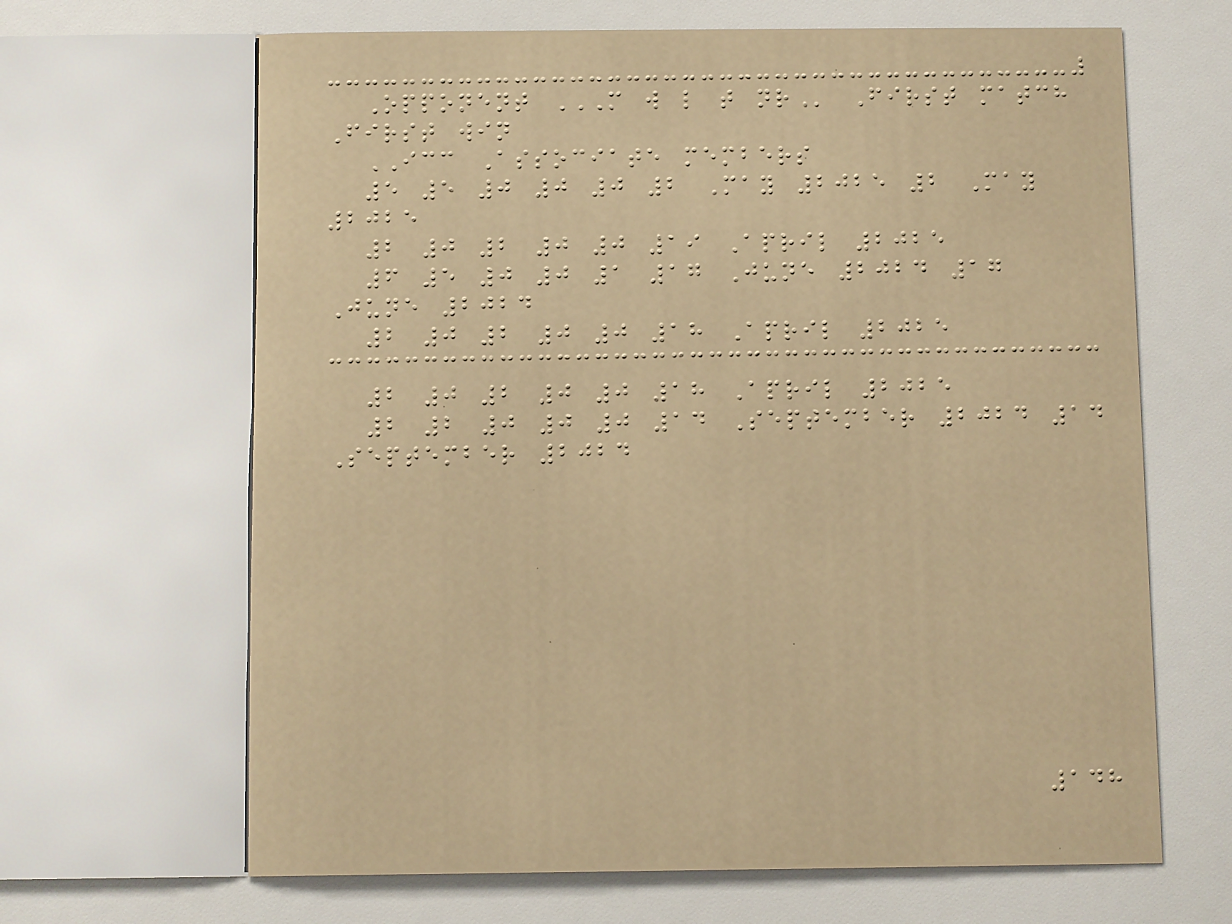Opponent M W L T NR First match
First win
ICC Associate members
5 5 0 0 0 2 May 2025 2 May
2025
2 0 2 0 0 19 April 2025
6 5 0 0 1 17 June 2024 17
June 2024
2 0 2 0 0 18 April 2025
2 0 2 0 0 18 April 2025
2 2 0 0 0 14 September 2024 14
September 2024
148
